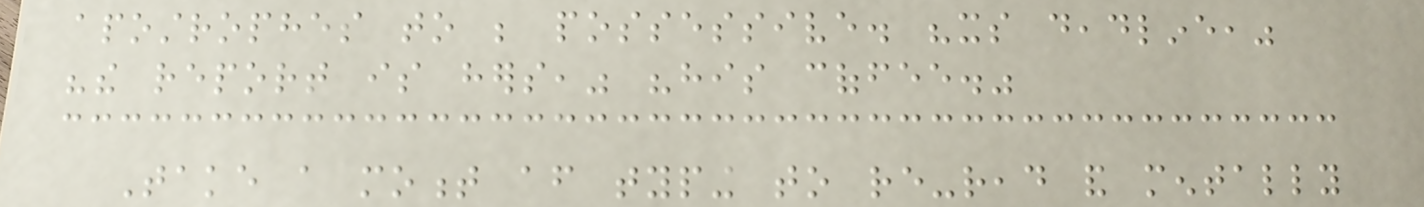apostrophes to be possessive. "its deadline,"
"the report is hers," "his coffee."
Take a moment after typing to re-read and mentally
